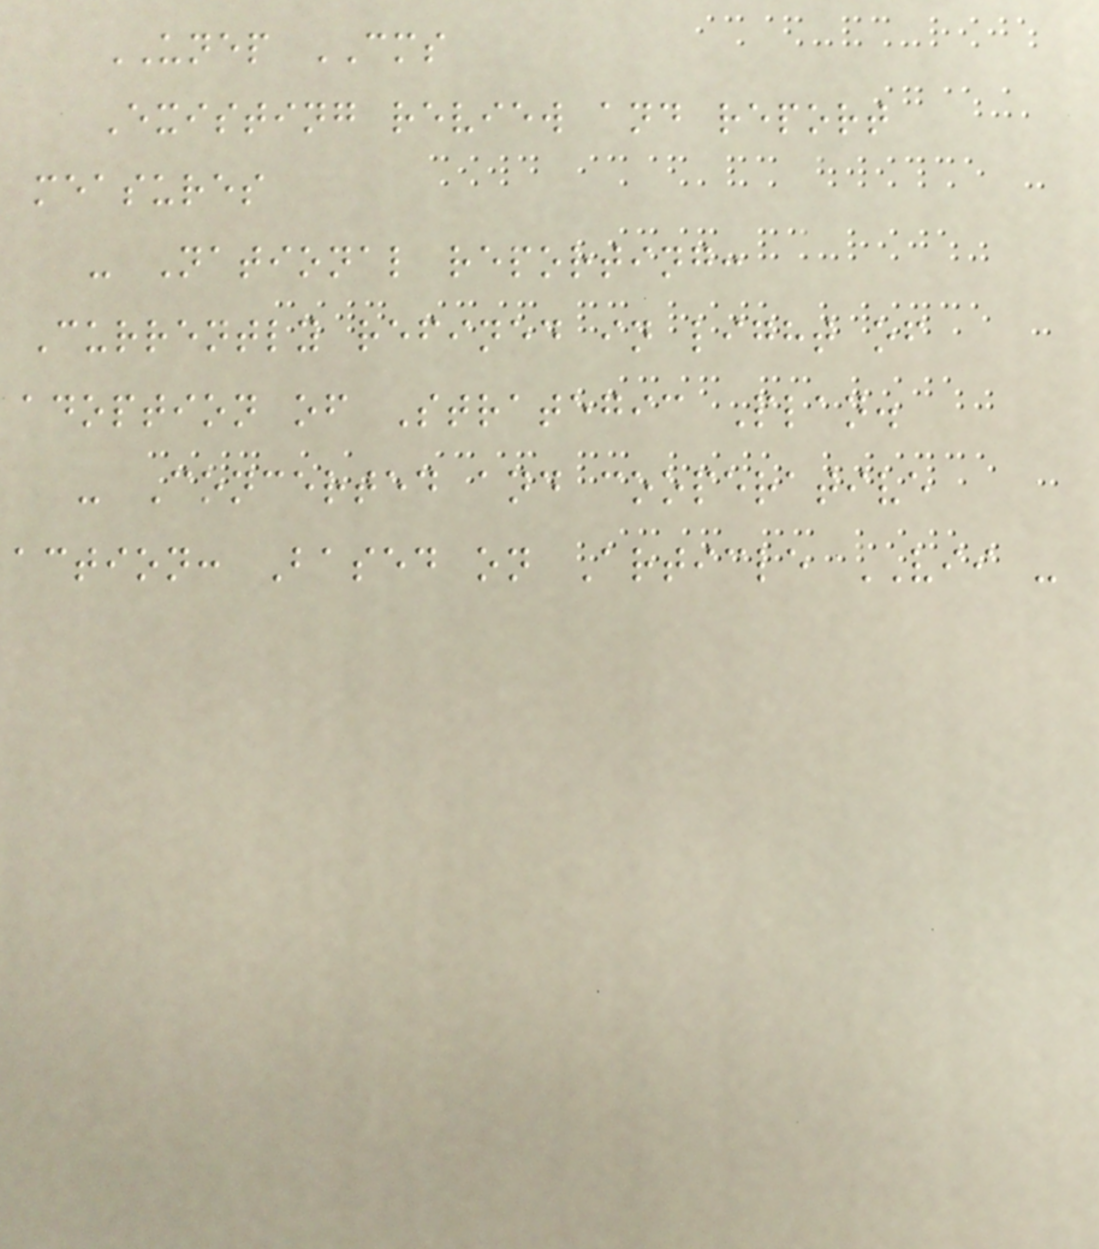UNEP CMS
Existing review and report
measures
- National reporting:
Currently refined in light of
adoption of Strategic Plan.
- Concerted and cooperative
action: Based on Article VII -
